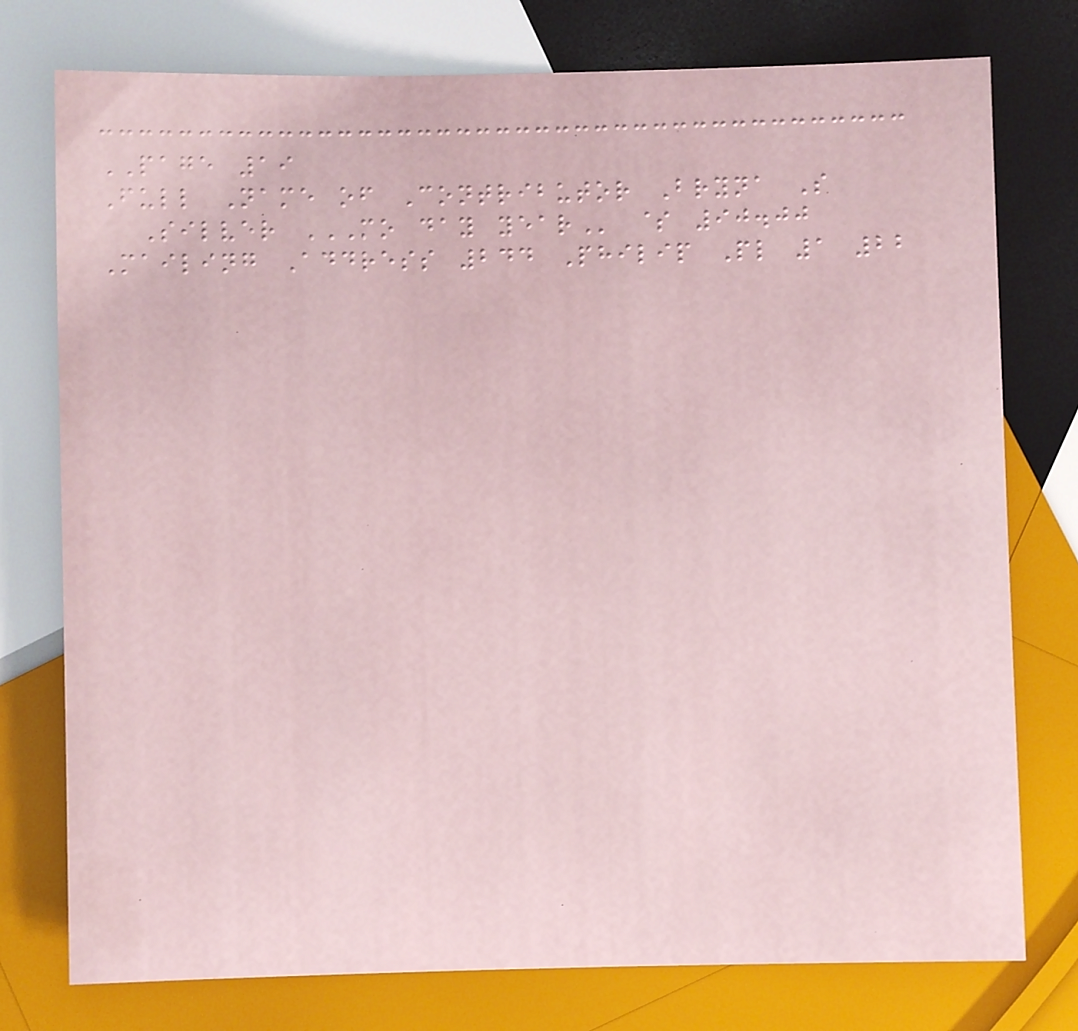PAGE 19
Full Name of Contributor Bryna S
Silver MO DAY YEAR $ 90.00
Mailing Address 244 Philip Pl 1 22
